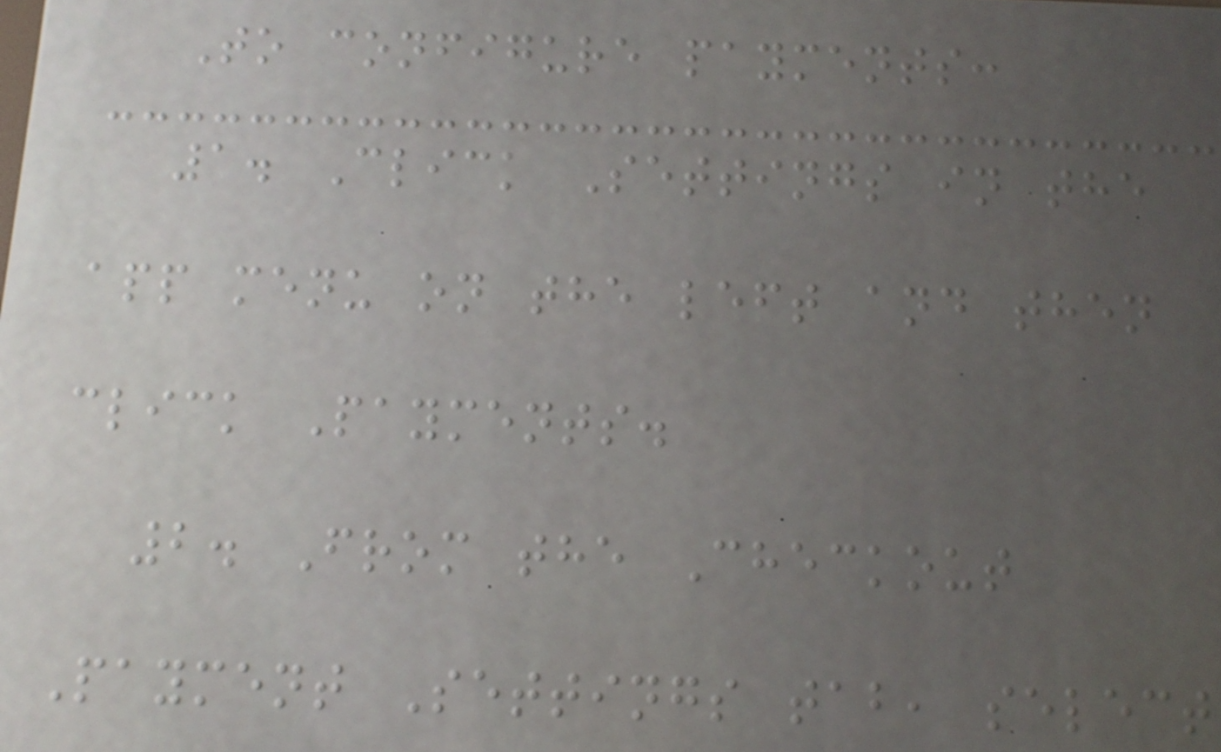To configure payments:
1. Click Settings in the
app menu on the left and then
click Payments.
2. From the Checkout
Payment Settings tab, select
